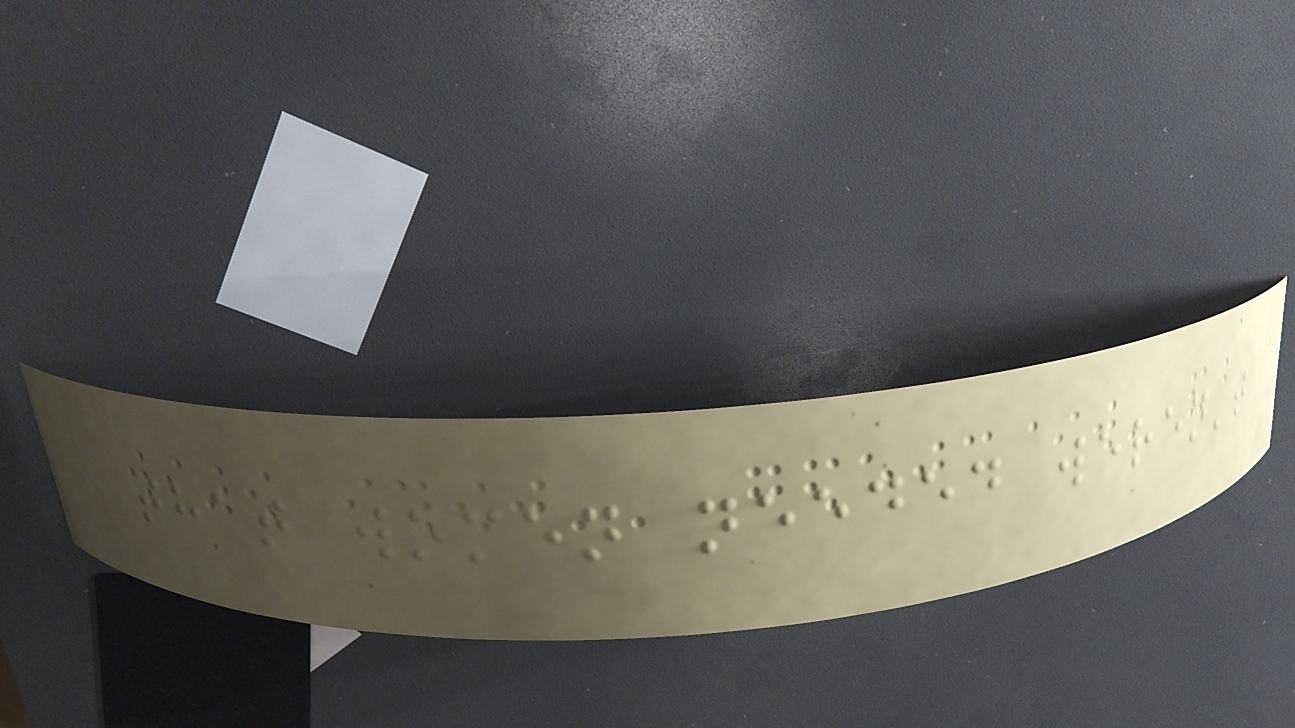that women needed weren't
